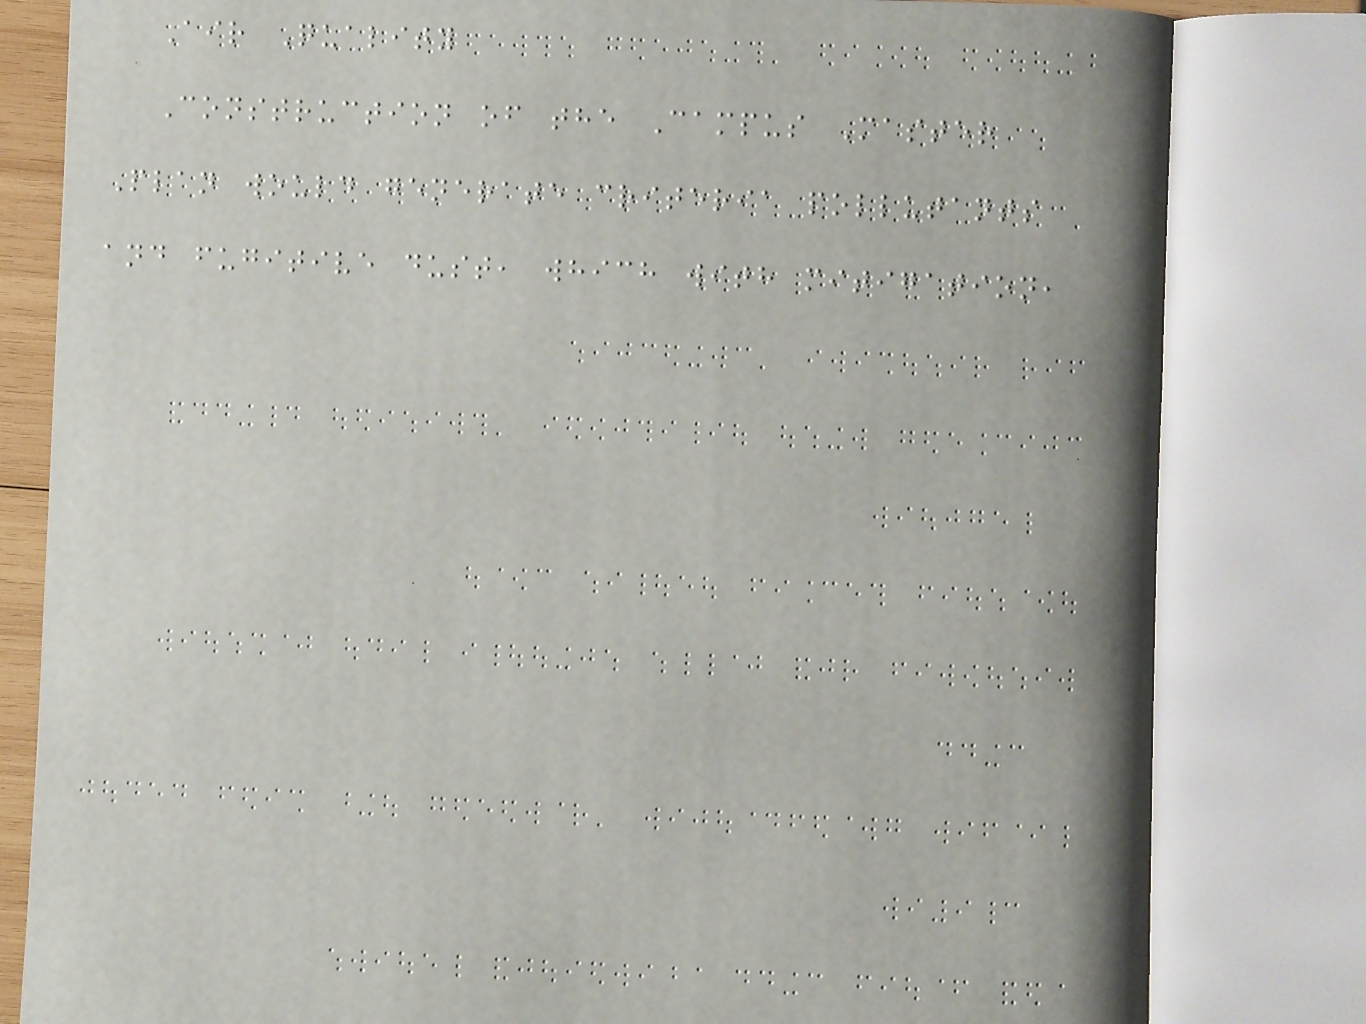Air Quality
Construction of the Campus Master
Plan would generate criteria pollutants
and fugitive dust, which with mitigation,
